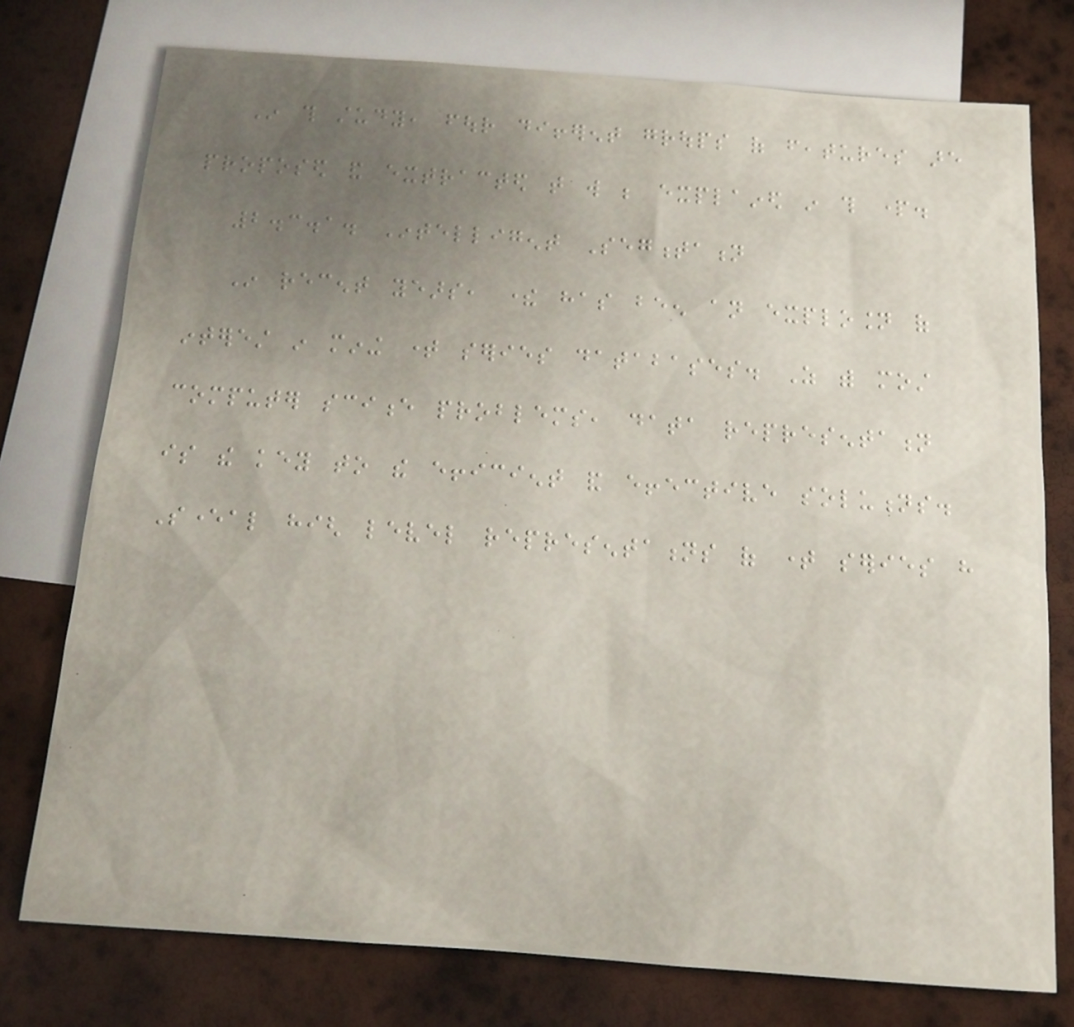In this study, four different groups of features are
proposed and extracted that will be explained in this part.
2.3.1. Intelligent Segmentation
In recent years, there has been an explosion of
interest in mining time series databases. As with most
computer science problems, data representation
is the key to the efficient and effective solutions.
Several high level representations of time series have
